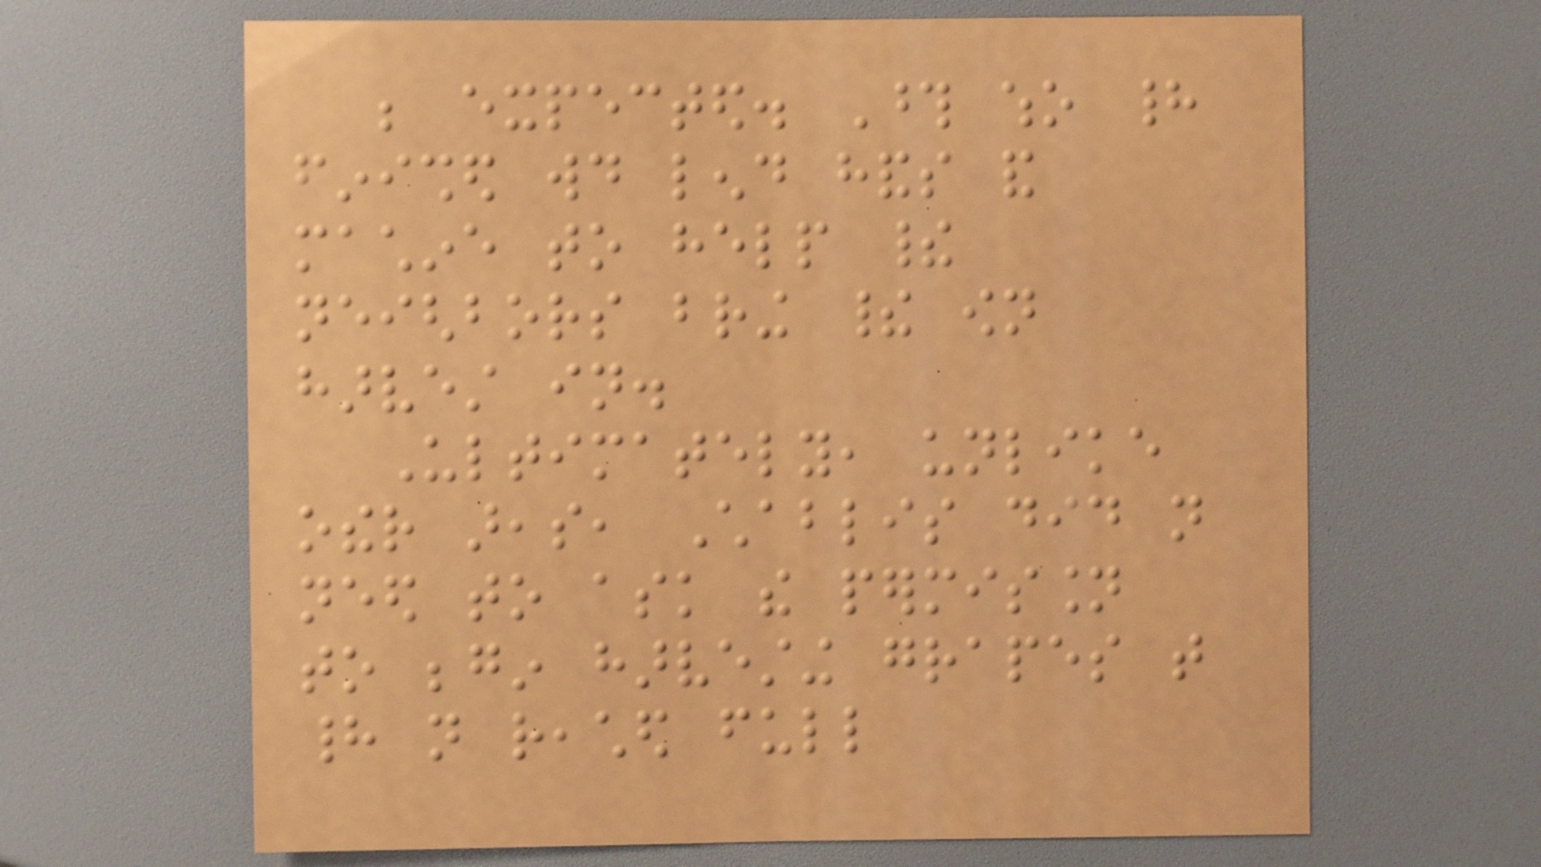be expected. Those who had
finished would lend hands and
machine to help their
neighbors bring their own
harvest in.
Ultimately, unlike
other areas, Chablis did not
need to ask the permission
to begin harvesting grapes that
had not reached full
